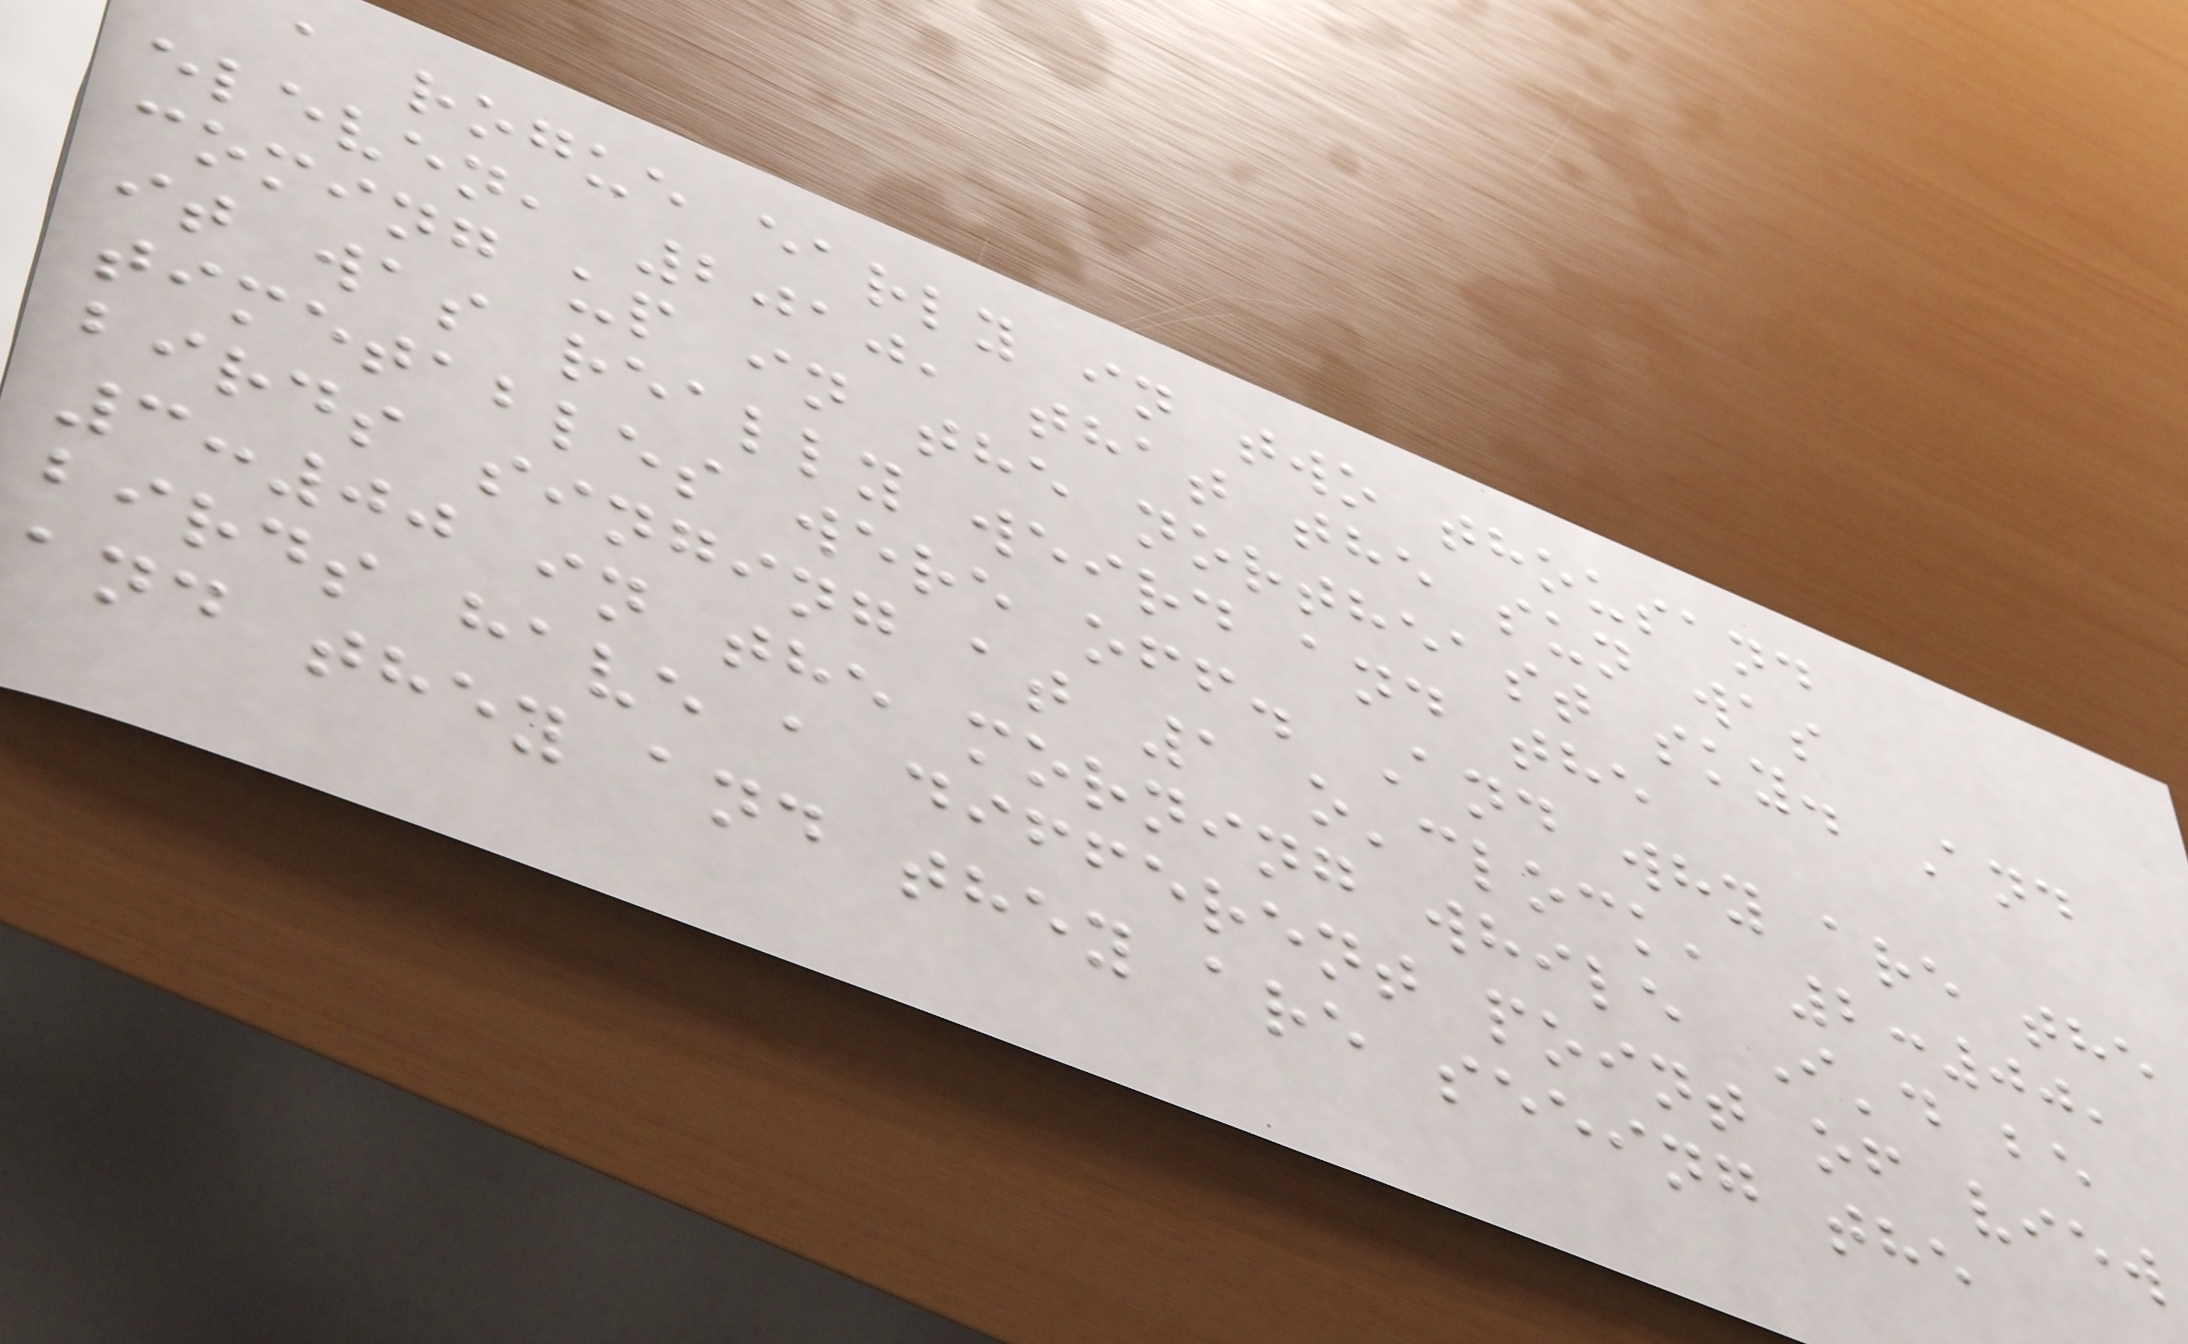a rogue early in two thousand
eleven, 2010, that the sun was
coming up in the northeast sky. And
it was really weird and the
timetables were off. And why are the
birds singing at 1 o'clock, 2:00,
3:00 in the morning while I'd be
birds have a different point of view
and they and they are seeing the
